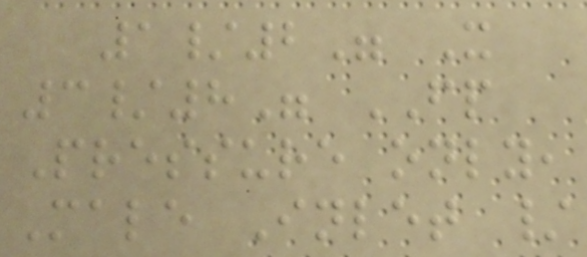1/2" X
3/8" FP
Pressure only,
Male Inlet /
